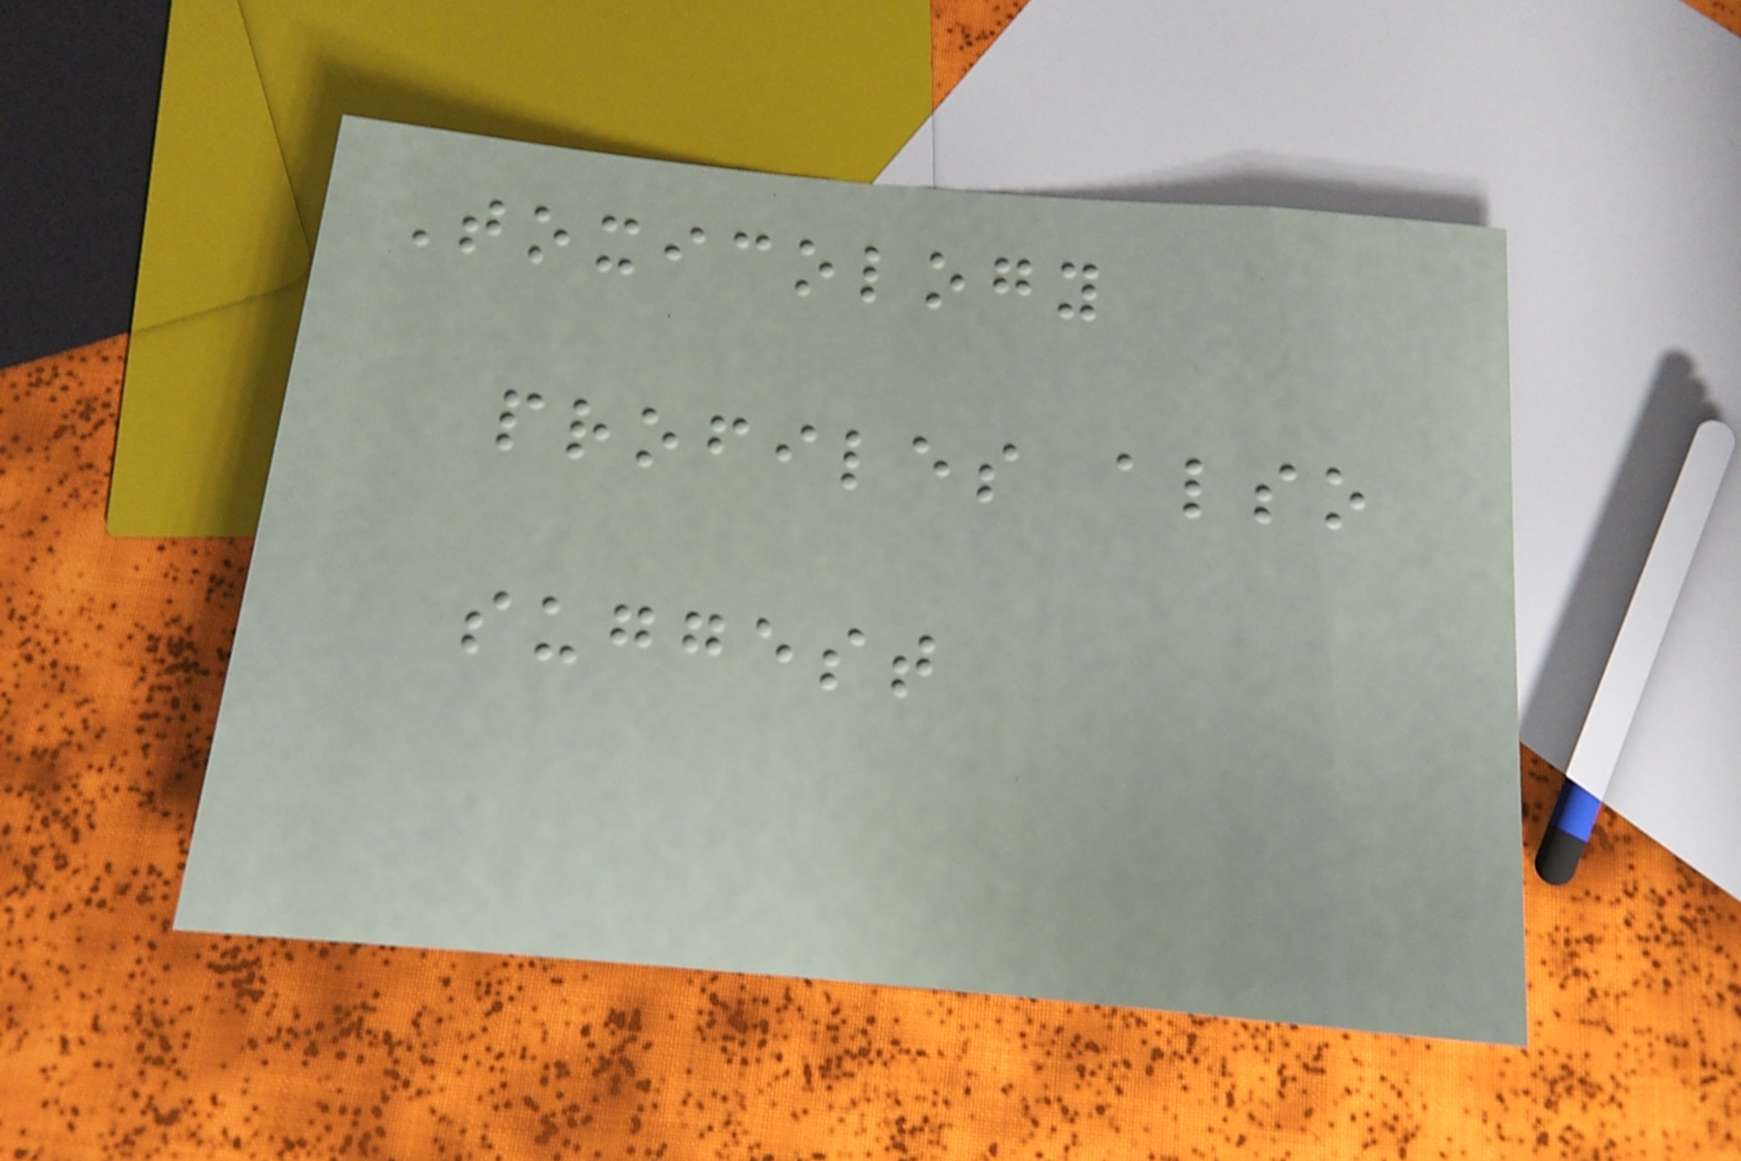Toxicology
profiles also
suggest
